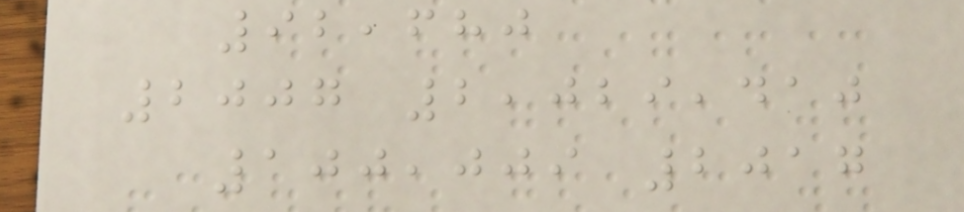92,680
2007 2,029,410
100,009 2017
